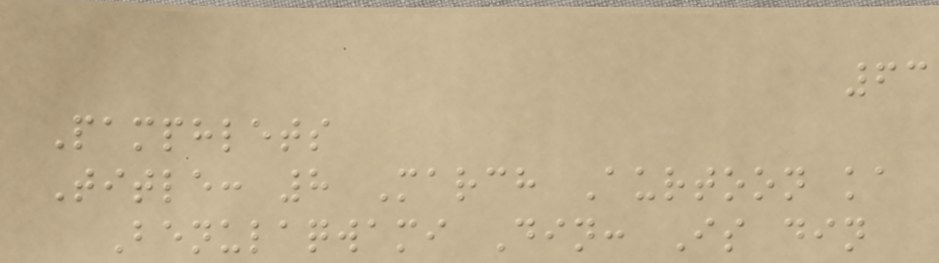63
Pamphlets
Title: 8 March Aurtoon ka
Benulaqwami Din: Is din
